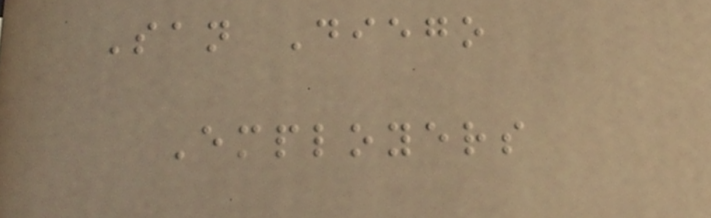San Diego
Employers
